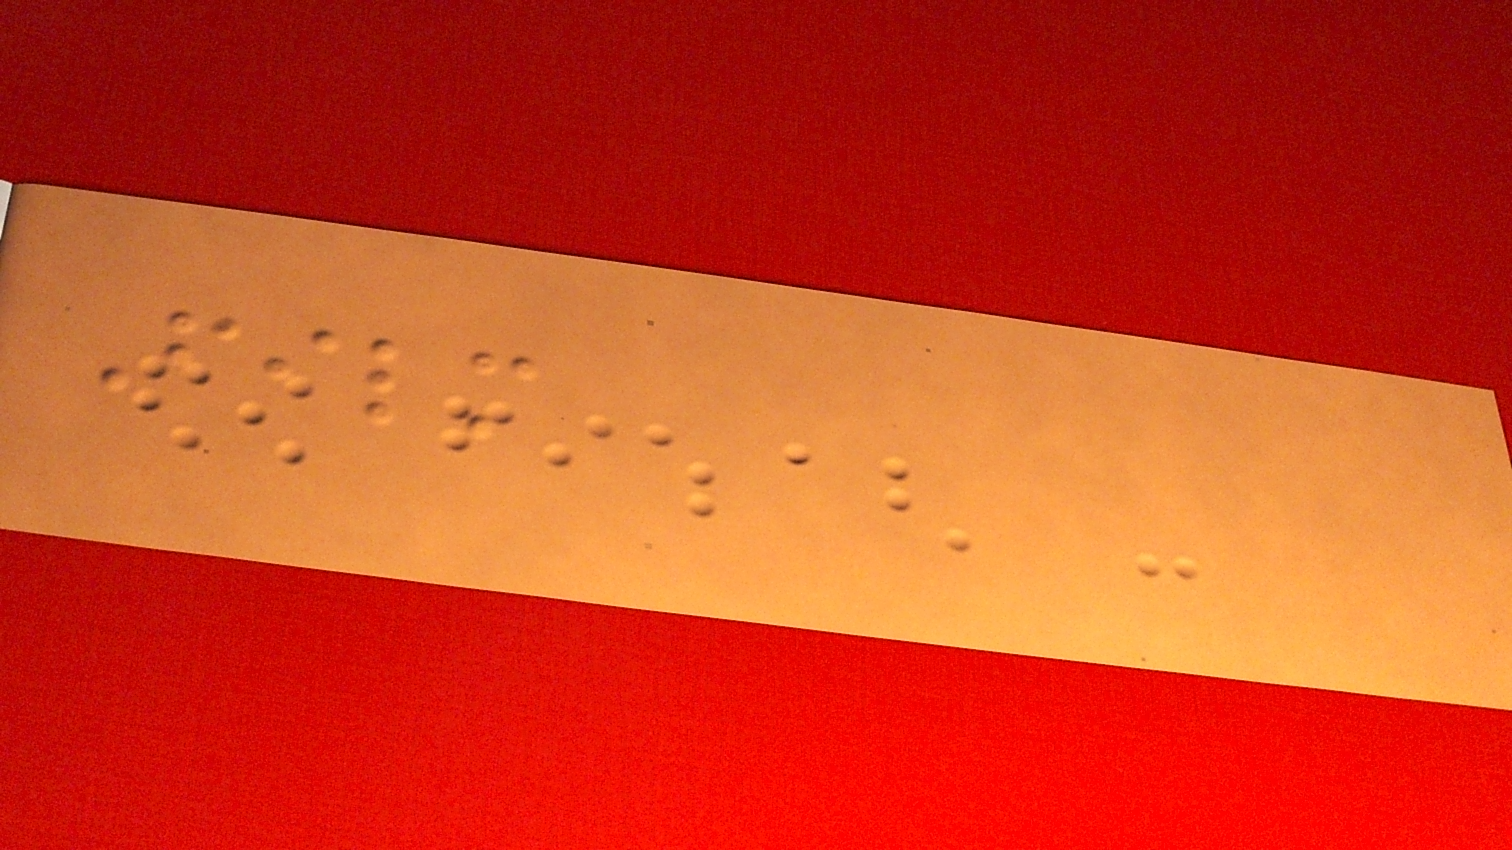Film
